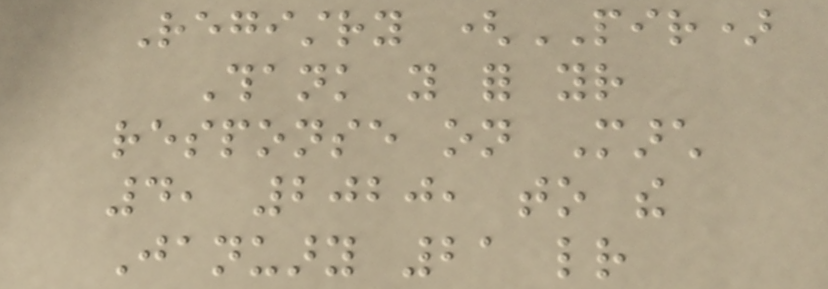Registry (PIR)
Thank you for your
response on March
4, 2020, to the
January 21 letter
